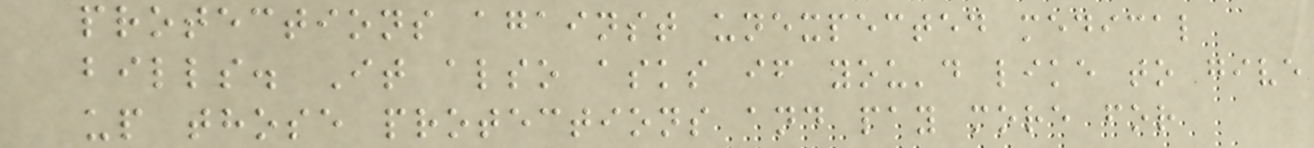protections against unexpected medical
bills. It also asks if you'd like to give
up those protections and pay more for
